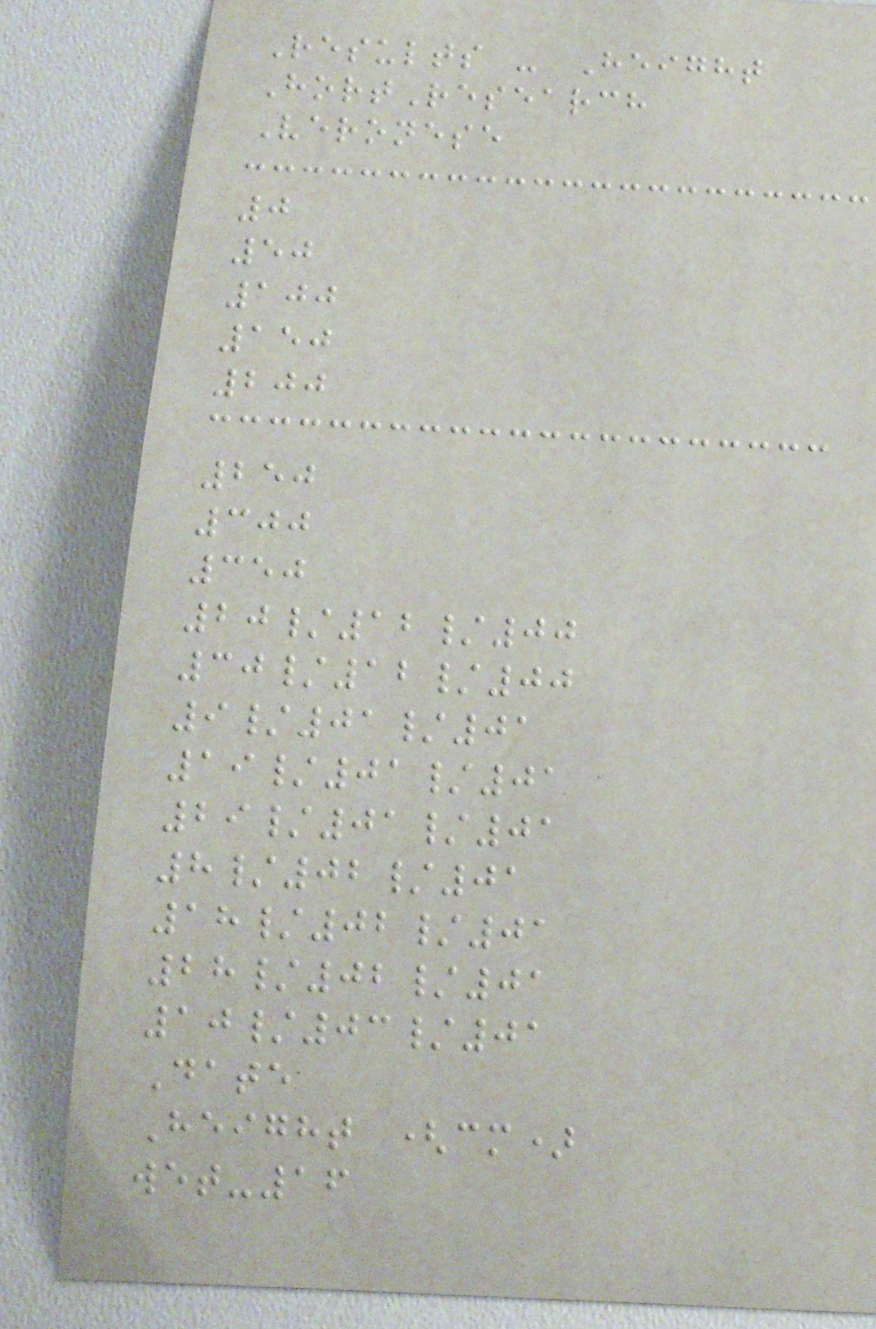Results - Height
HortResearch
Veronese
0
50
100
150
200
250
300
350
20/12/00
30/12/00
9/01/01
19/01/01
29/01/01
8/02/01
18/02/01
28/02/01
10/03/01
Date
Height (cm)
wet-16
